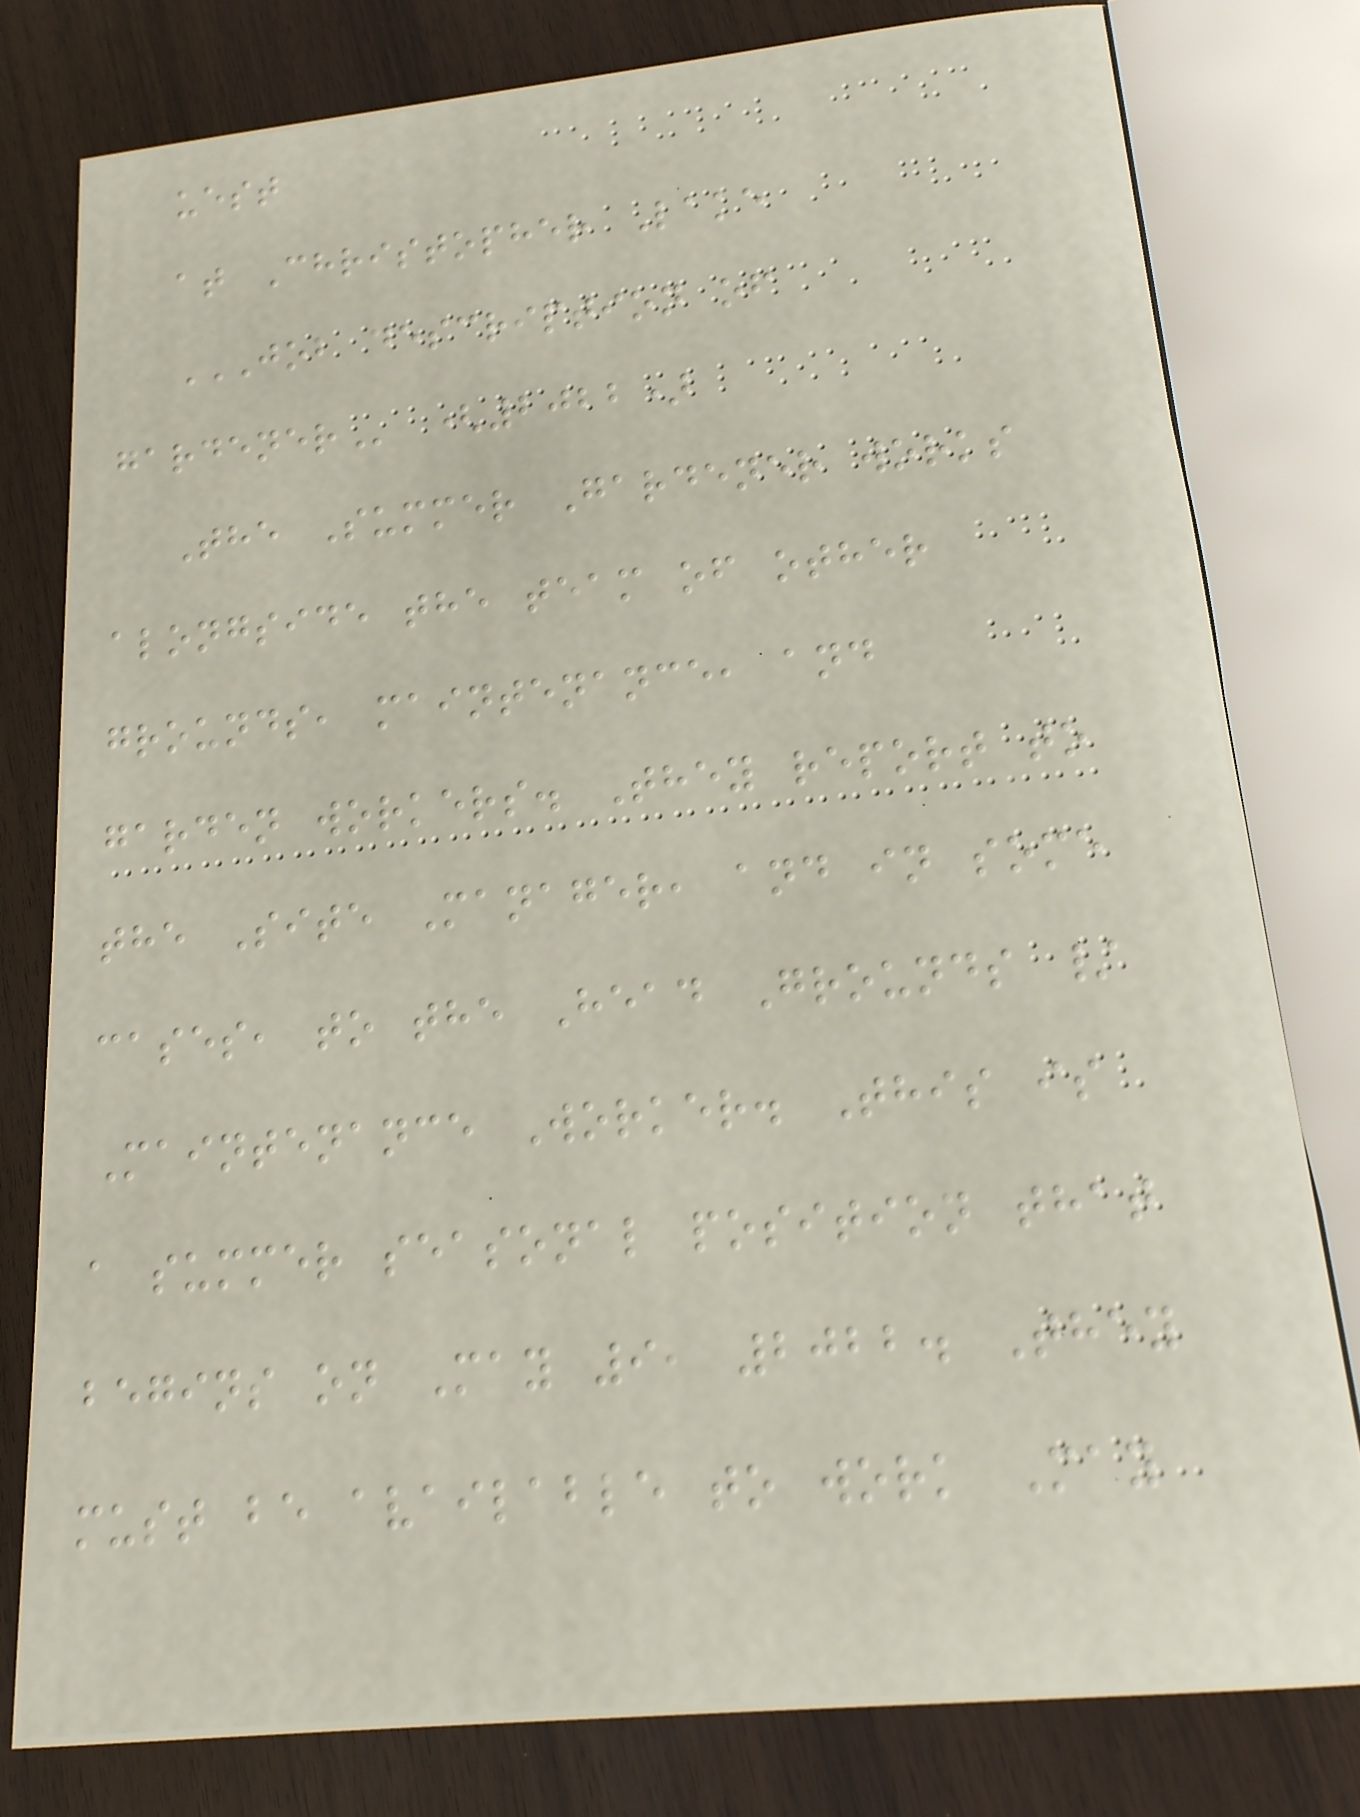uest
at Christopher Lake
JOB DESCRIPTION OF
GARDENER (2022)
The Summer Gardener works
alongside the team of other
grounds, maintenance, and
garden workers. They report to
the Site Manager, and in some
cases, to the Head Grounds /
Maintenance Worker. This is
a summer seasonal position that
begins on May 9, 2022. They
must be available to work May
